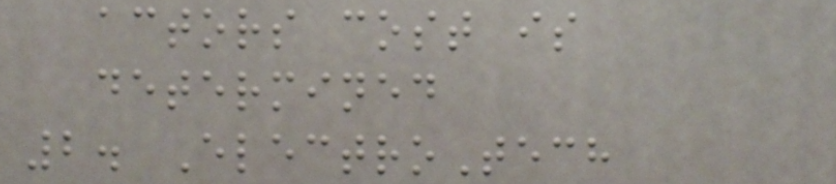actors cost is
determined
2. ElectroTech
